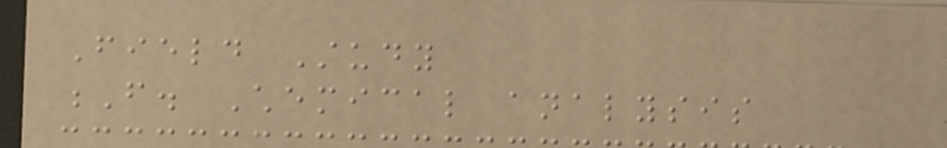Field Study
F. Chemical analysis
